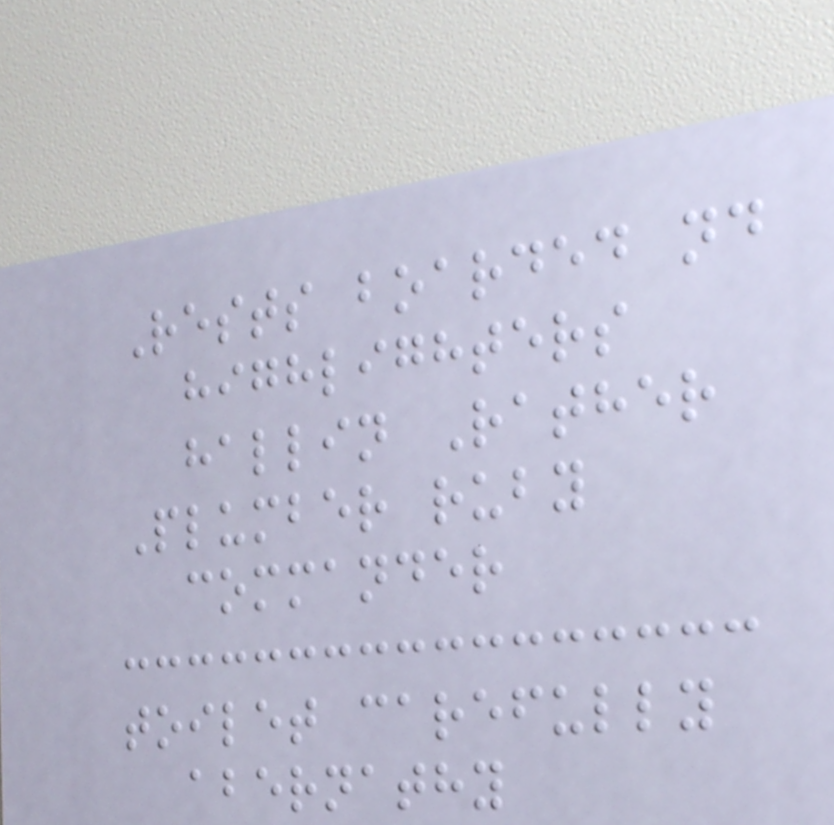Rests boarded nd
highlighters
hallin Rather
Plumber ruby
commander
toilet carefully
abernathy
